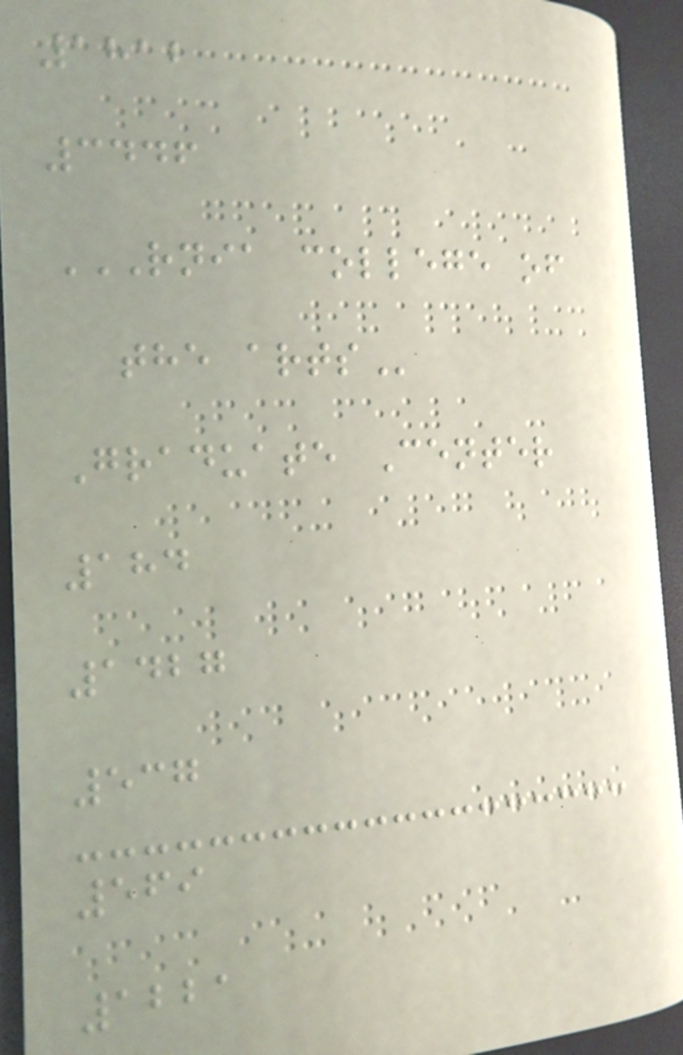1812
3446
RNIA COLLEGE OF
THE ARTS
Graduate Center
184
1427
537
569
1221
